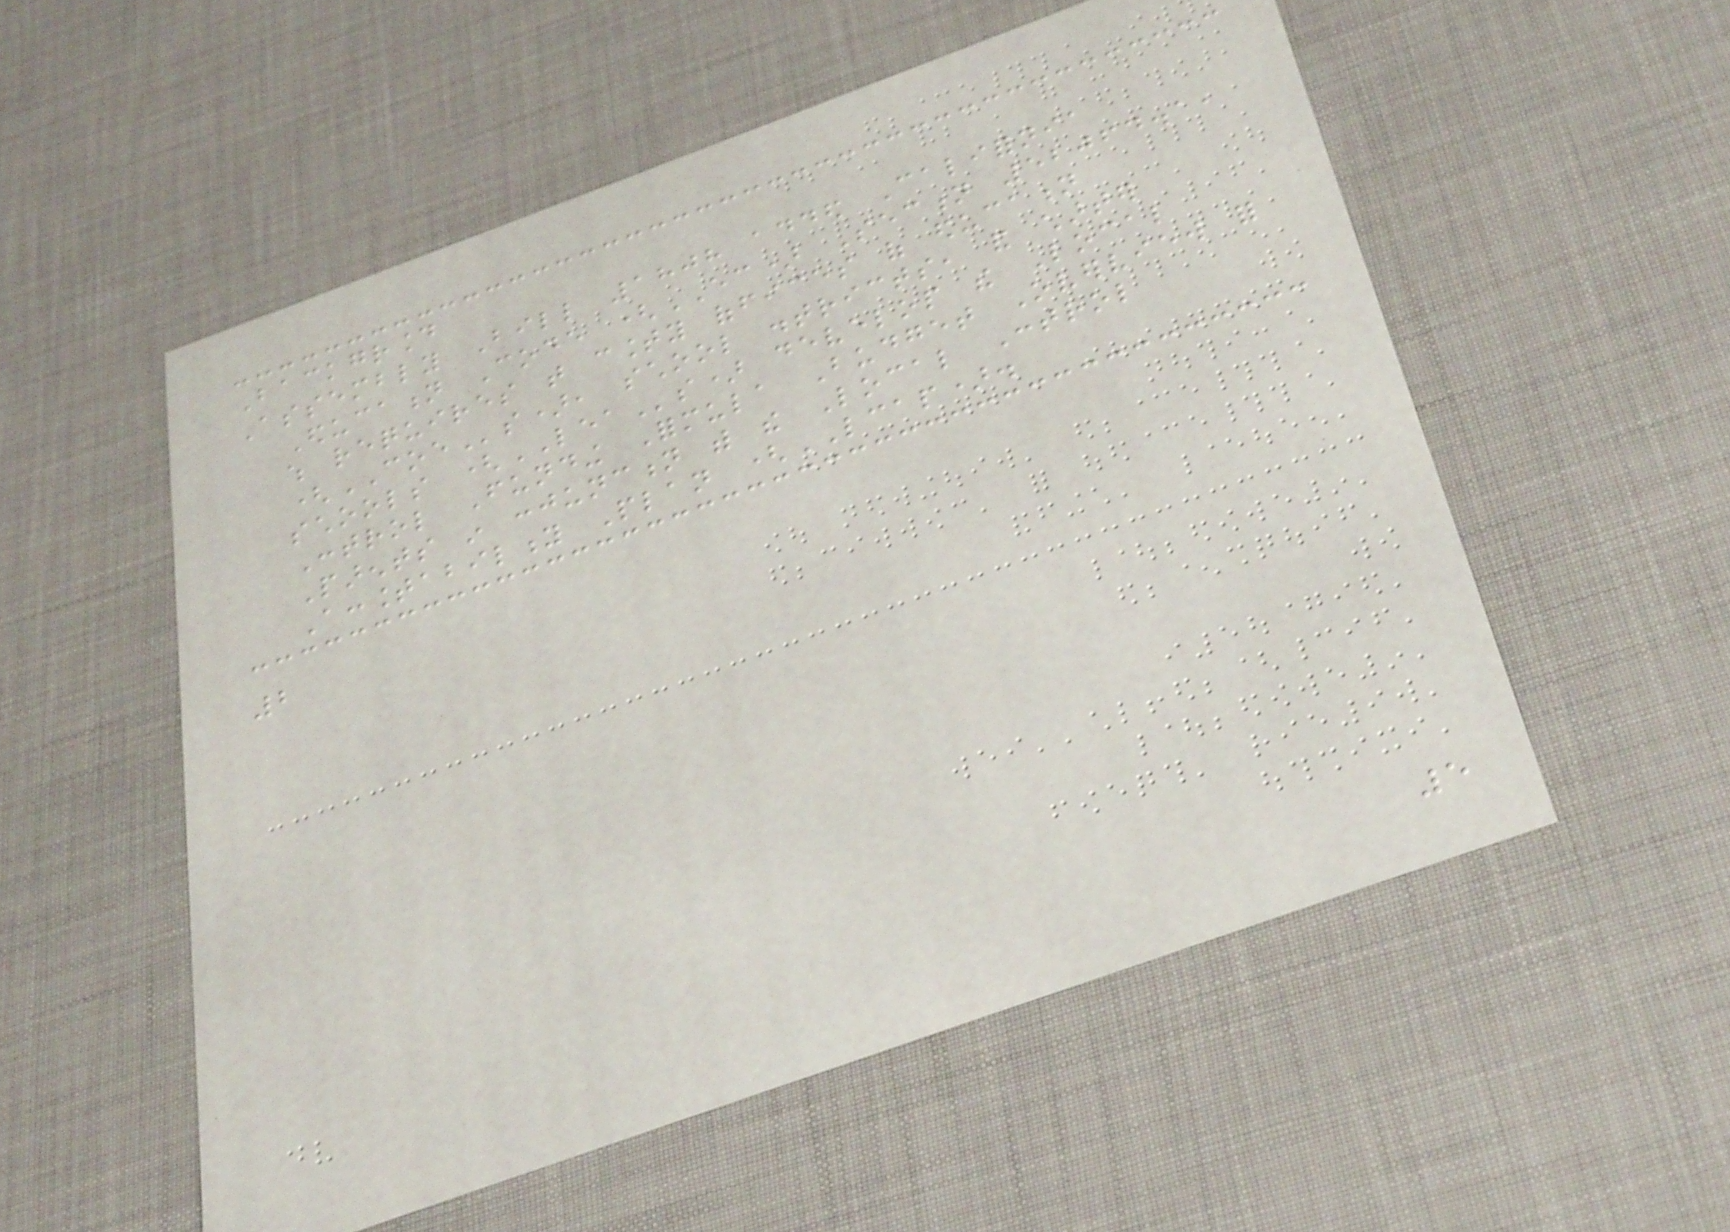Background
Assembly Bill 1808 added California
Education Code (EC) Section 52064.1,
which requires that county offices of education
(COEs), school districts, and charter
schools (LEAs) develop the Local
Control Funding Formula Budget Overview for
Parents in conjunction with the Local Control
Accountability Plan (LCAP).
2
5
